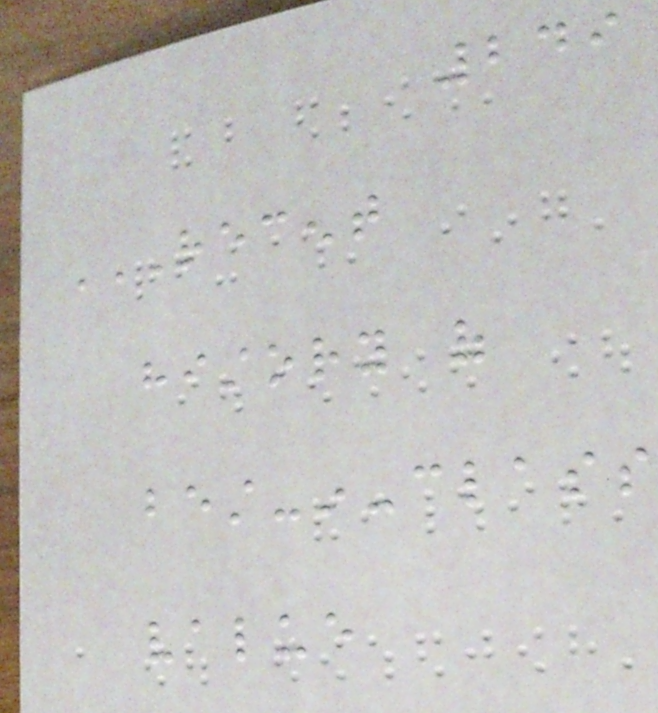249
RECENT
HISTORY OF
BEST-IN-CLASS
VALUE
